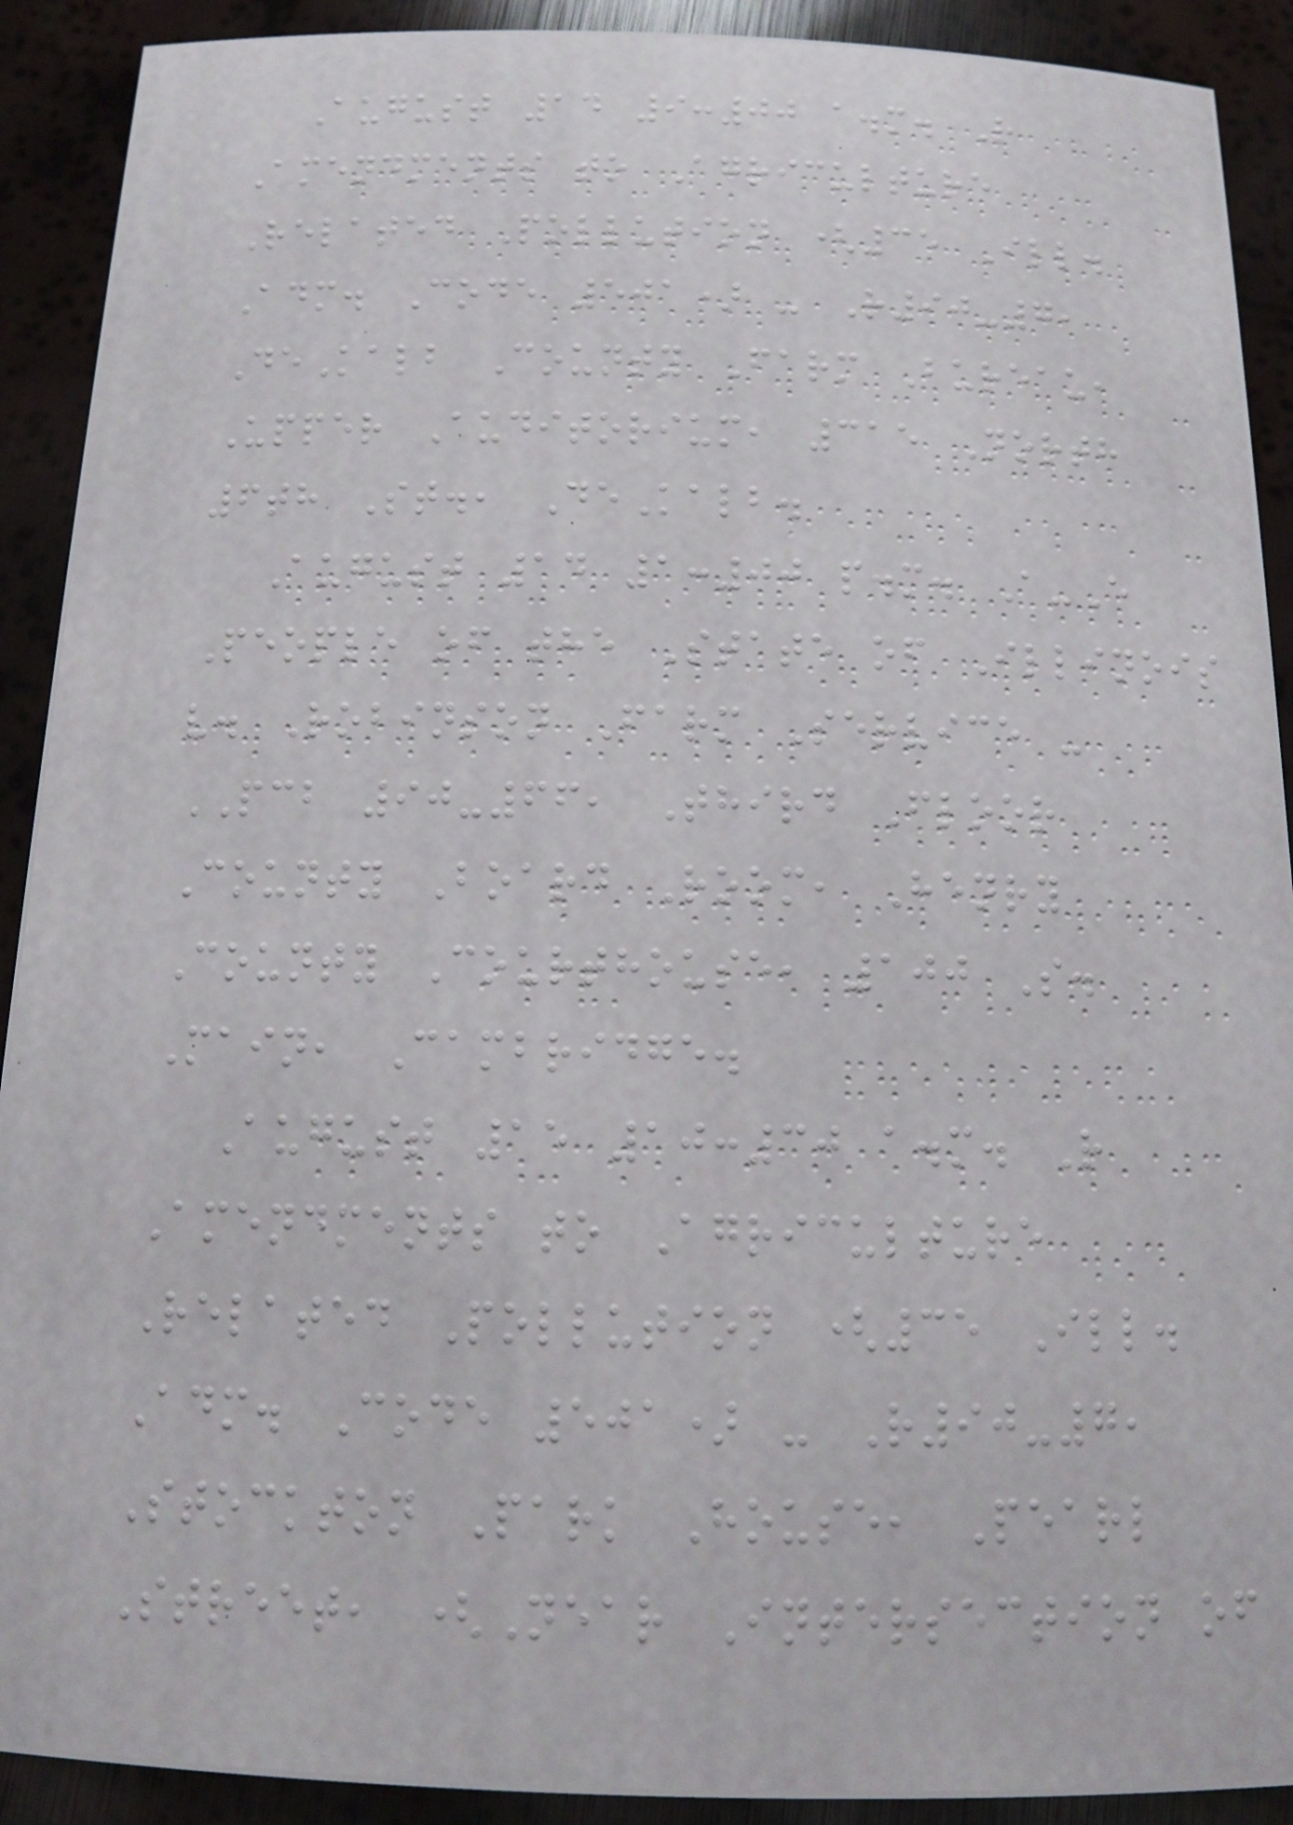August 14 9:00 a.m. R
Amendments to Agriculture
Related Pollution (35 Ill.
Adm. Code 501) - R90-7,
DeKalb County Farm Bureau,
Upper Auditorium, 315 North
6th St., DeKalb.
August 14 1:00 p.m. A-E
People of the State of Illinois
v. Robinson Farm Service -
PCB 90-66, Third Floor
County Board Room, Henry
County Courthouse, 100 S.
Main, Cambridge.
August 15 10:30 a.m. R
Amendments to Agriculture
Related Pollution (35 Ill.
Adm. Code 501) - R90-7,
Stockton Park House, Pearl
Street, (Near Intersection of
